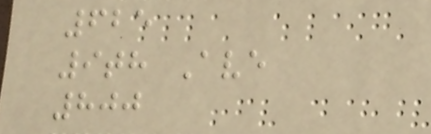625
9th Ave
800
